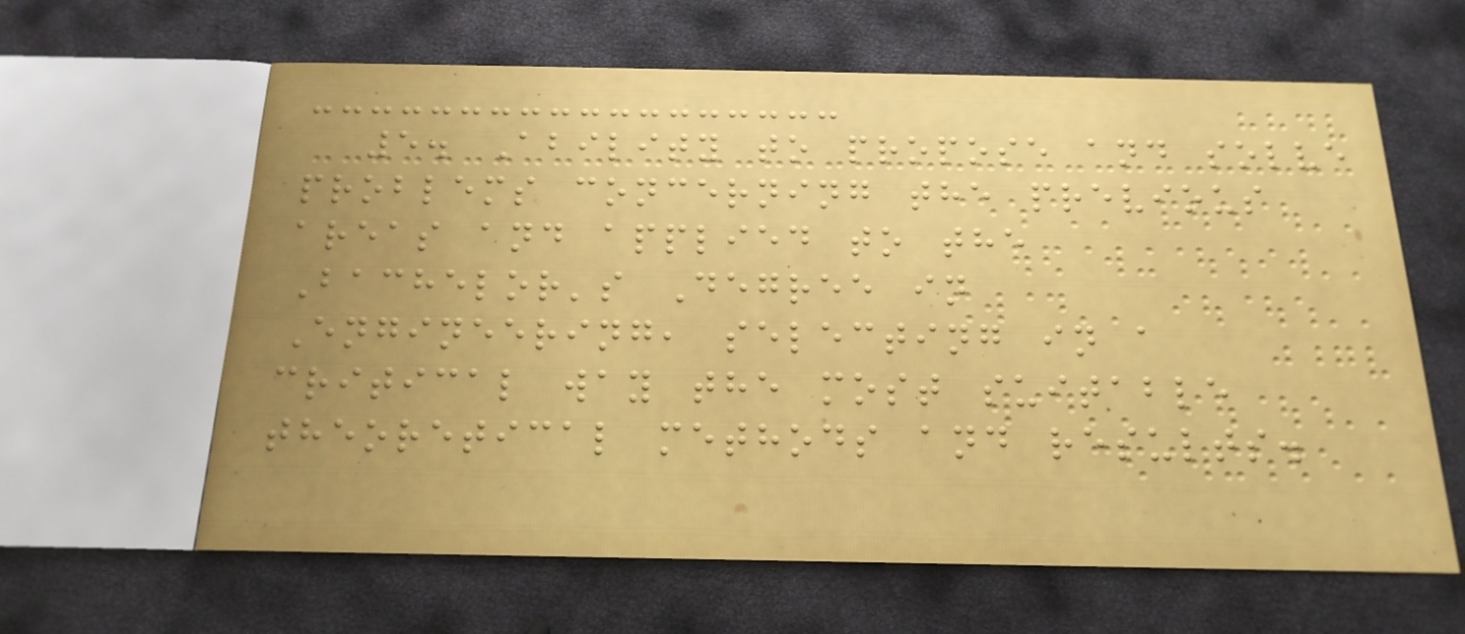5. Ability to propose and solve
problems concerning the previous
areas and applied to the
Bachelor's Degree in
Engineering, selecting in a
critical way the most suitable
theoretical methods and results.
